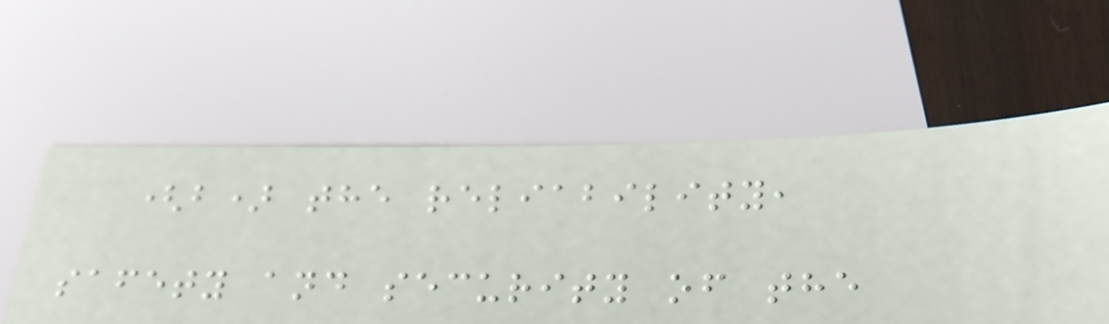(b) the reliability,
safety and security of the
